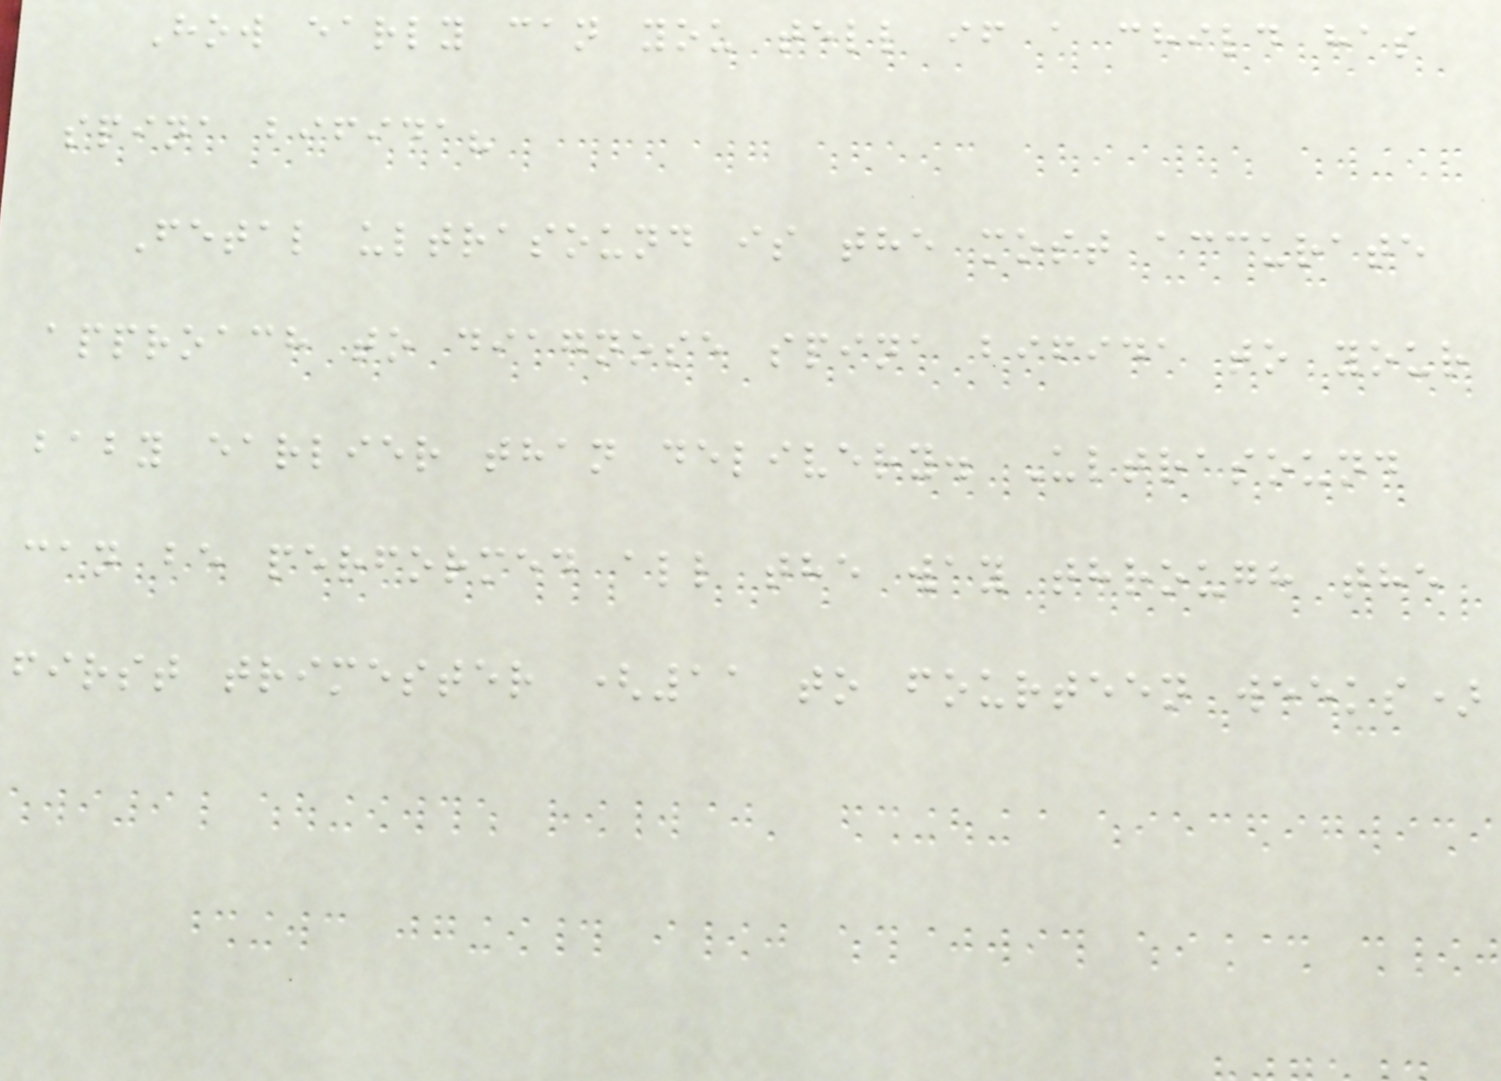How early can you tell if a child has
spina bifida?
Fetal ultrasound is the most accurate
approach to diagnose spina bifida to your
baby earlier than delivery. Ultrasound
can be performed all the way through the
first trimester (11 to fourteen weeks)
